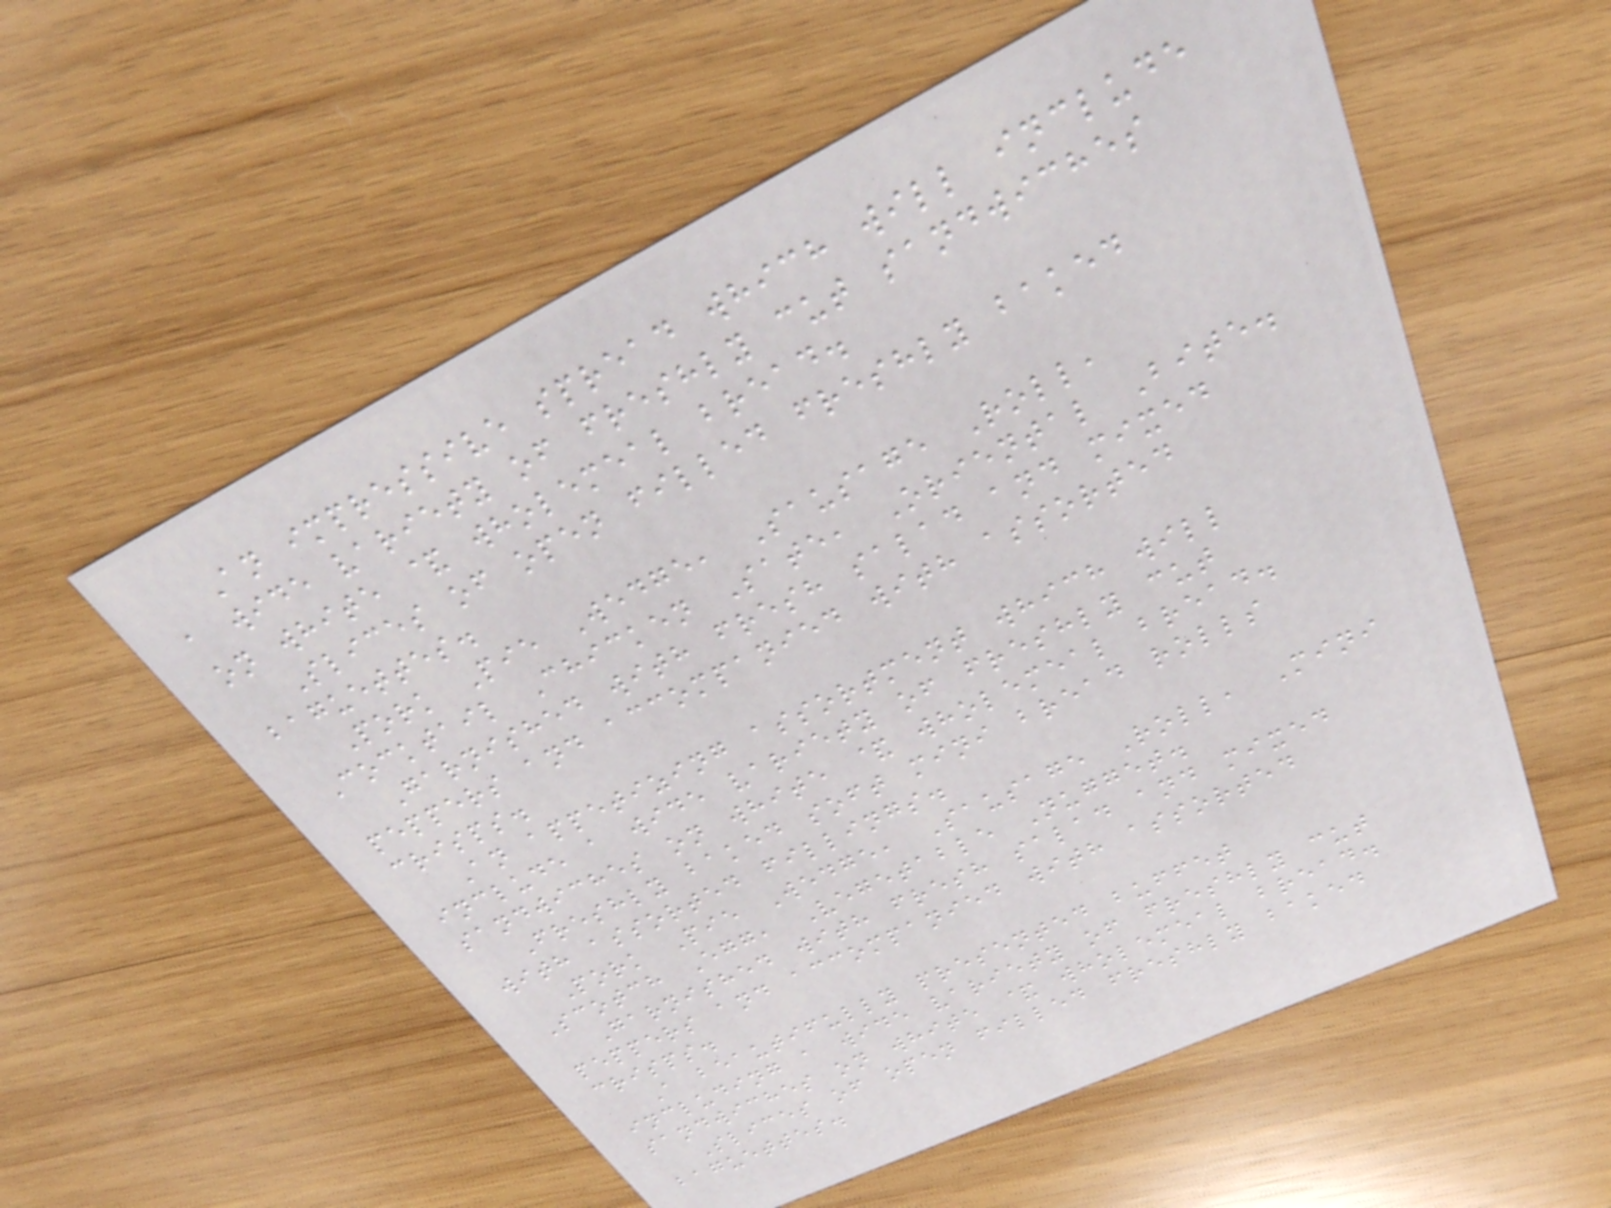An impressive spread which will include
a wide variety of freshly cut sandwiches
on white & wholemeal bread.
Slices of open filled freshly baked
baguettes.
Pork Pie Wedge, Sausage Roll,
Cocktail Chicken Sate, Oriental Bite.
Garnished with fresh salad and mixed
peppers and accompanied with assorted
crisps.
An appetizing assortment which will
include a wide variety of freshly cut
sandwiches on white & wholemeal bread.
Freshly baked soft mini bread rolls
with assorted fillings.
Pork Pie Wedge, Sausage Roll, Mini
Scotch Egg, Vegetable Nugget.
Garnished with fresh salad and mixed
peppers and accompanied with assorted
crisps.
A beautifully presented buffet
including a wide variety of freshly cut
sandwiches on white & wholemeal bread.
Slices of open filled freshly baked
baguettes.
